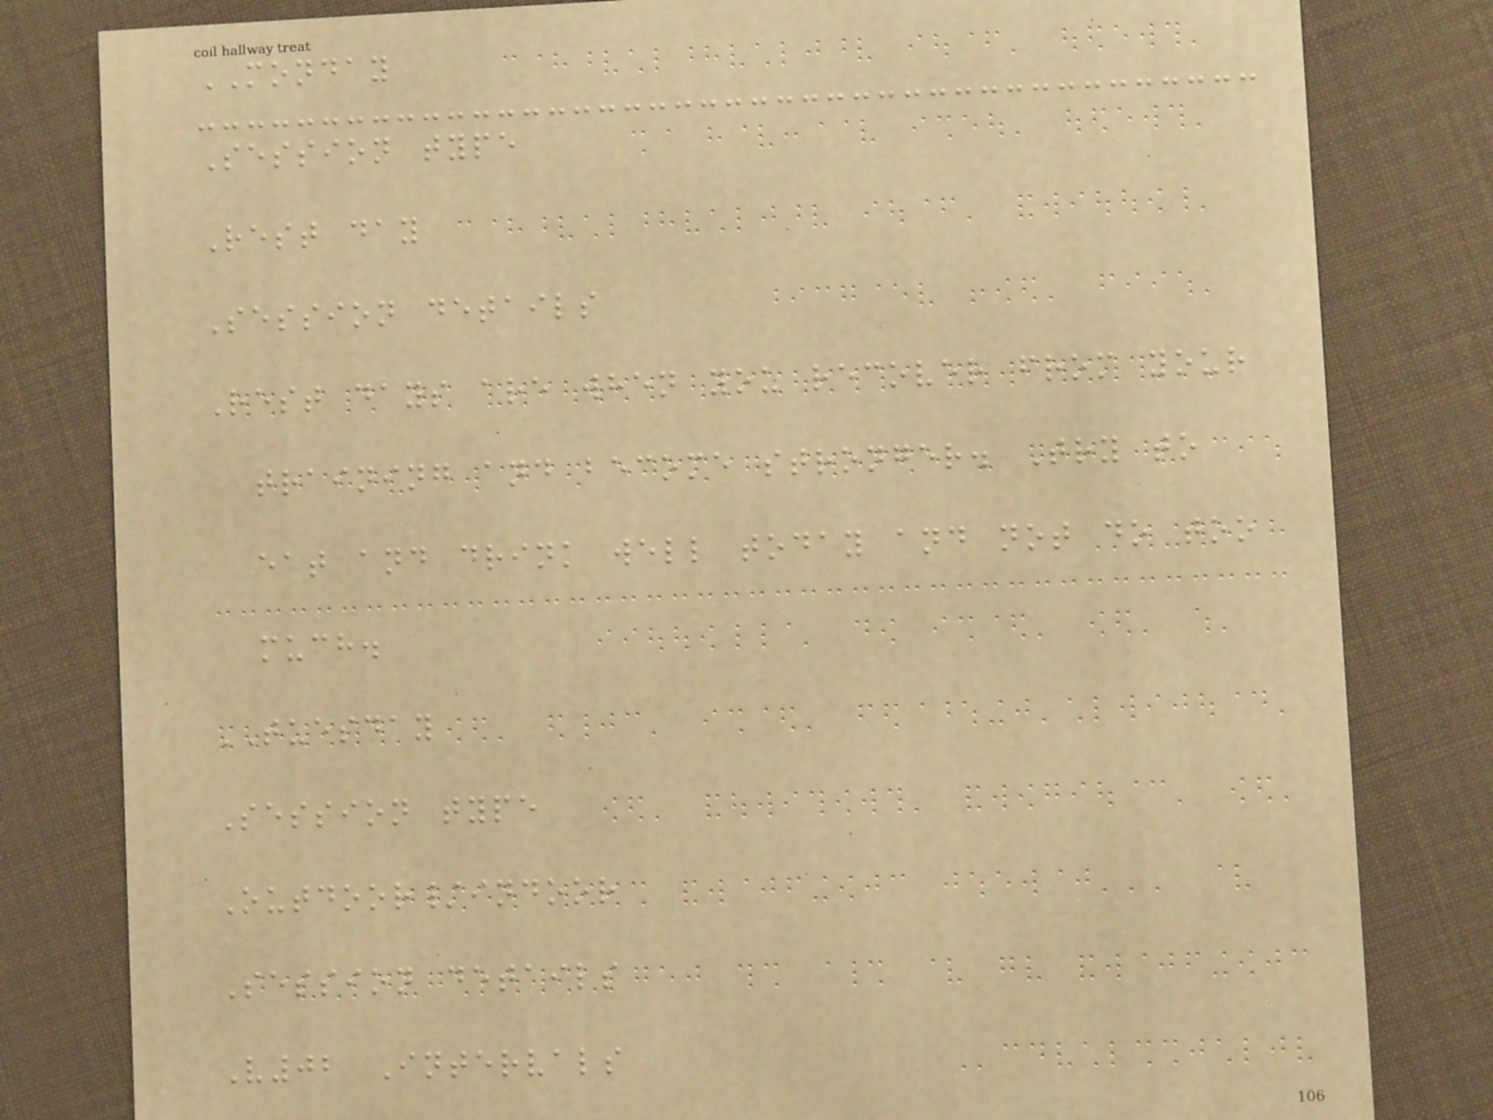MONDAY
Session type
Rest day
Session details
Rest days are when you recover from your
training and become stronger. Try to
eat and drink well today and not do too
much.
TUESDAY
Session type
Outdoor/indoor
Session details
V02 Intervals
